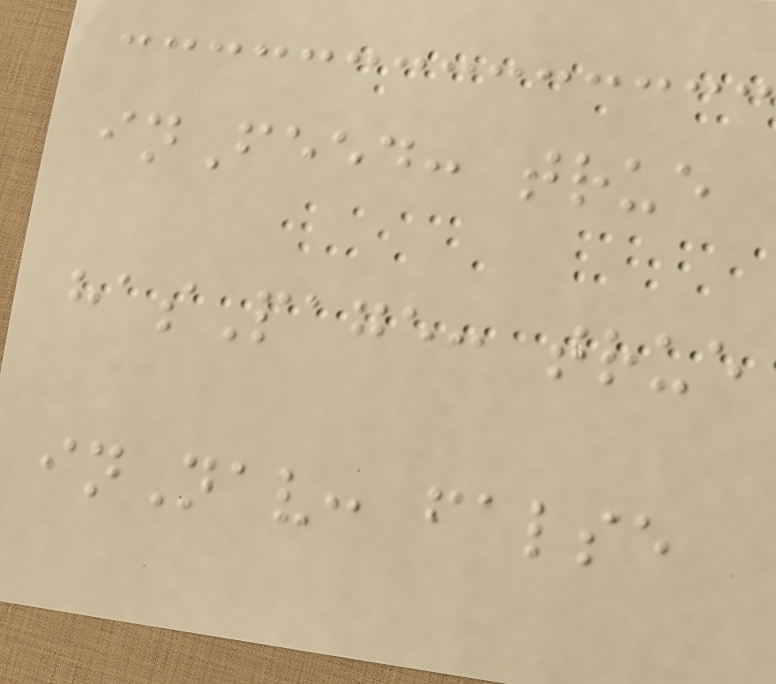inFeed: true
hasPage: true
inNav: false
